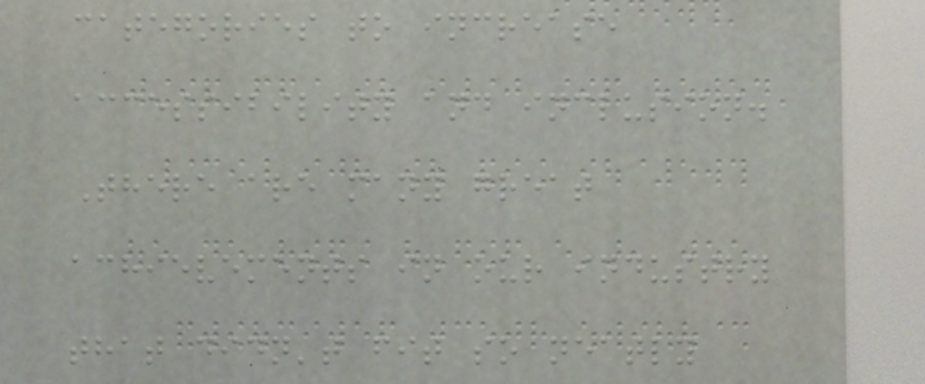categories to increase
accessibility and inclusion.
There are many great
achievements in our industry
that didn't fit so neatly
